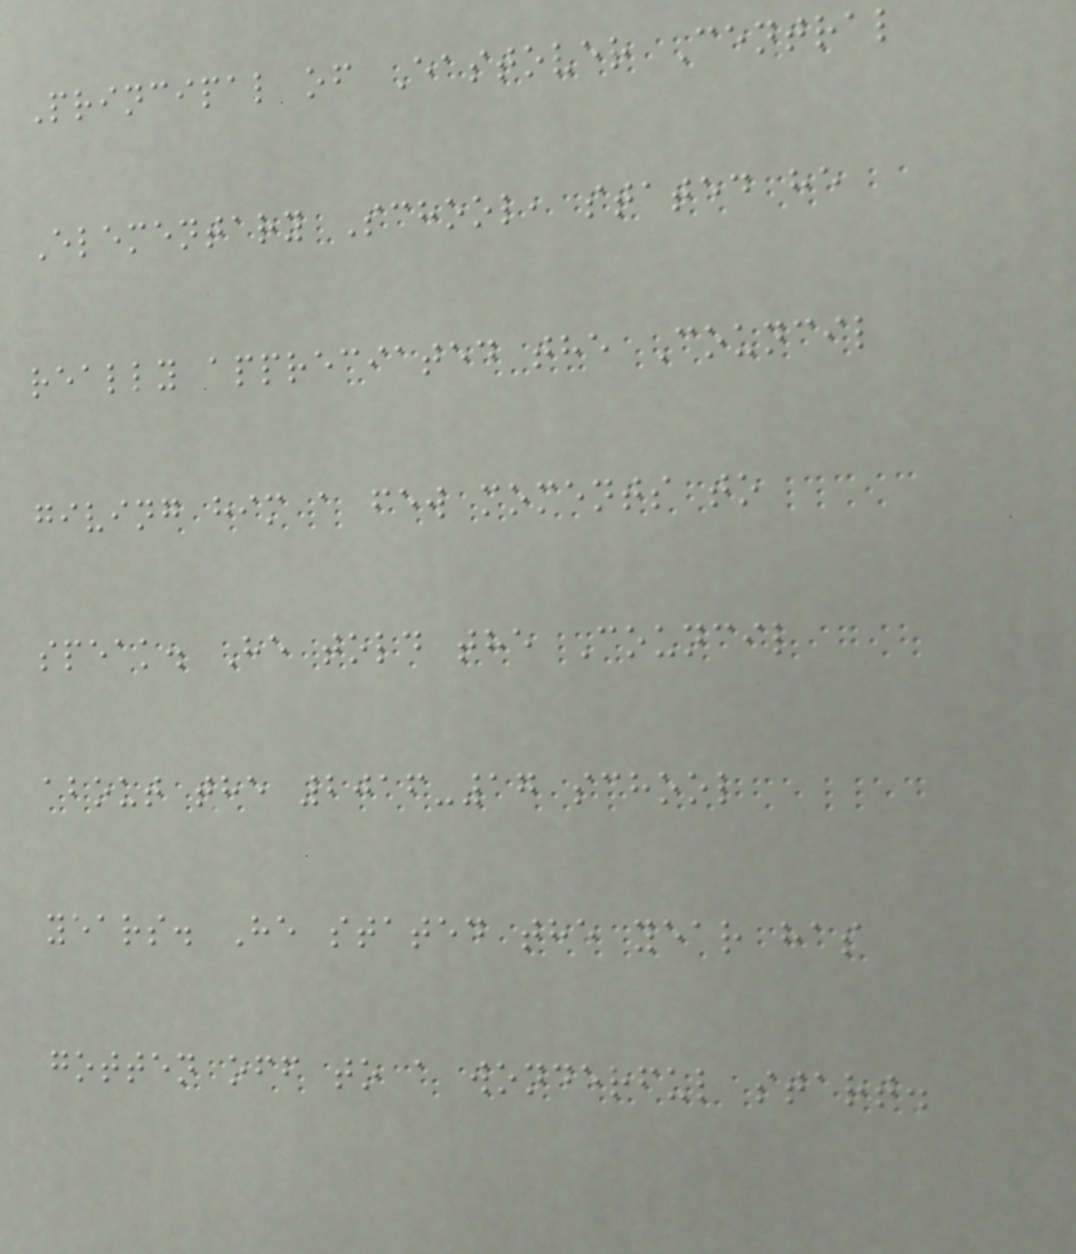Principal of Eastover Central
Elementary School, stated he
really appreciated the Council
giving him a few moments to
speak. He told the Council
about the 2016-17 school
years. He stated the year has
gotten off to a wonderful start.
